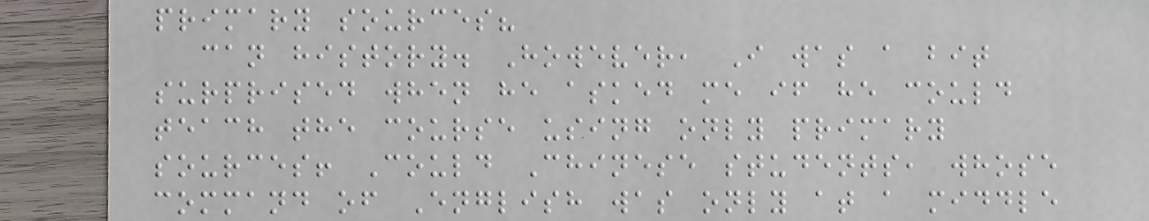primary sources?
can history. However, I was a bit
surprised when he asked me if he could
teach the course using only primary
sources! Could Chinese students, whose
command of English was only at a middle
